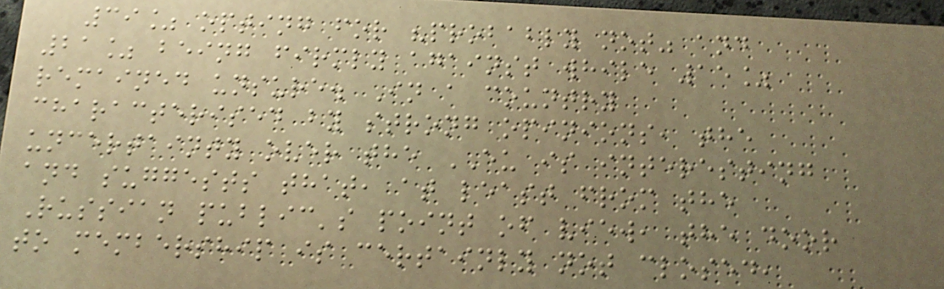39% opting for "probably not" and
21% being firmly against while 15%
remained unsure. In a country
characterised by strong opinions, the
uncertainty over the EU is interesting
and suggests that, at least from the
Russian public's point of view, the door
to membership is certainly not closed,
